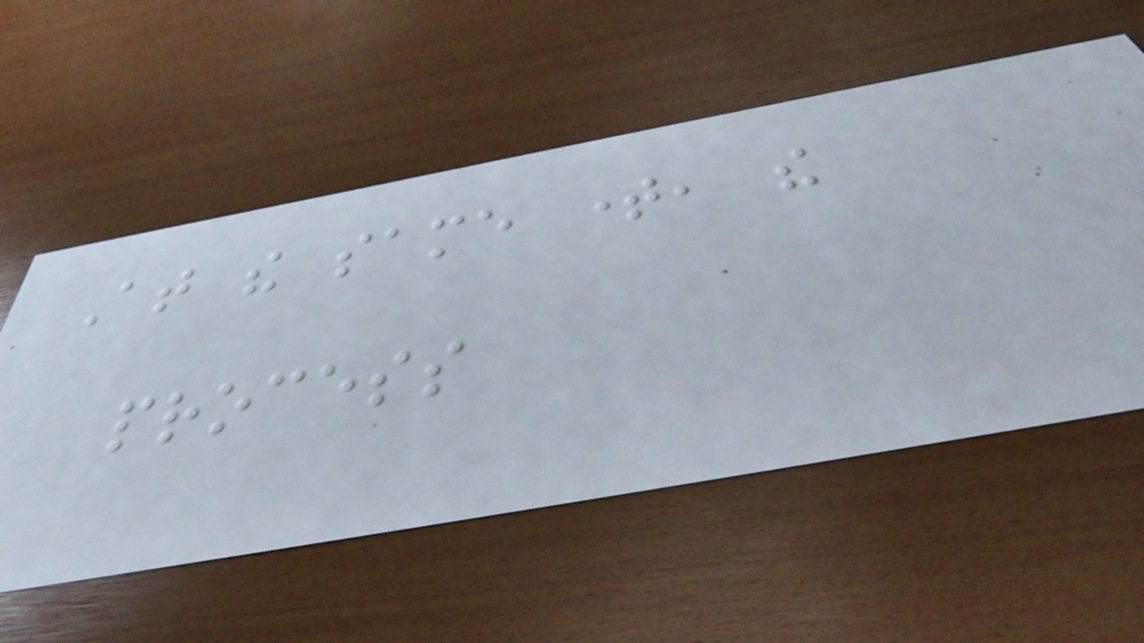At the same time, the
process
